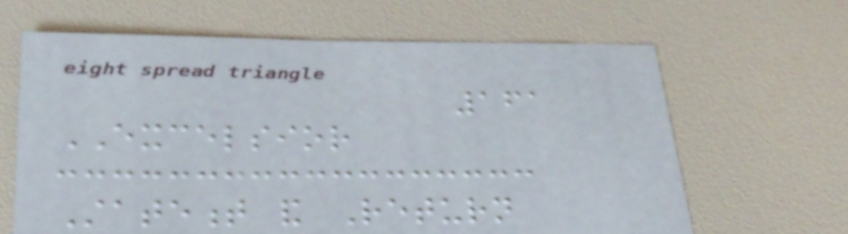161
EXCELSIOR
Statement and Return
